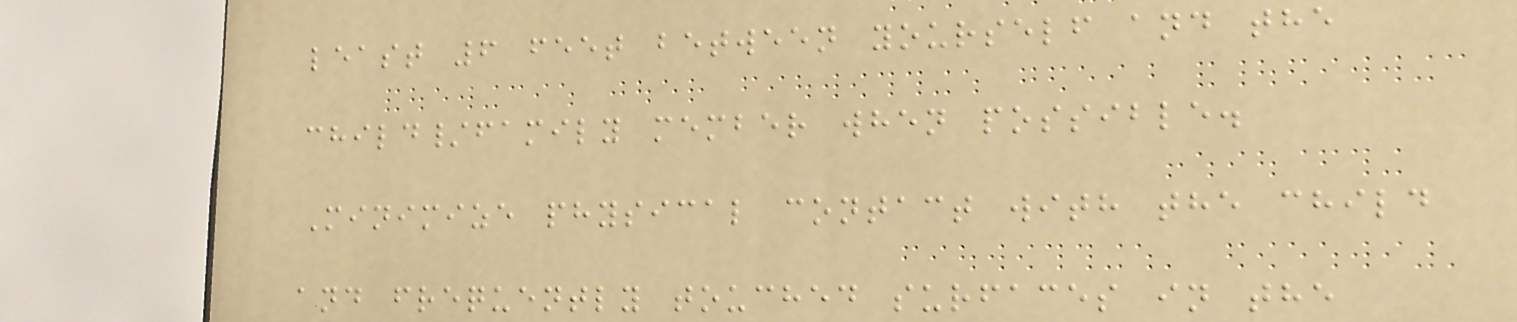least 6 feet between yourself and the
child/family member when possible.
Minimize physical contact with the child
and frequently touched surfaces in the
